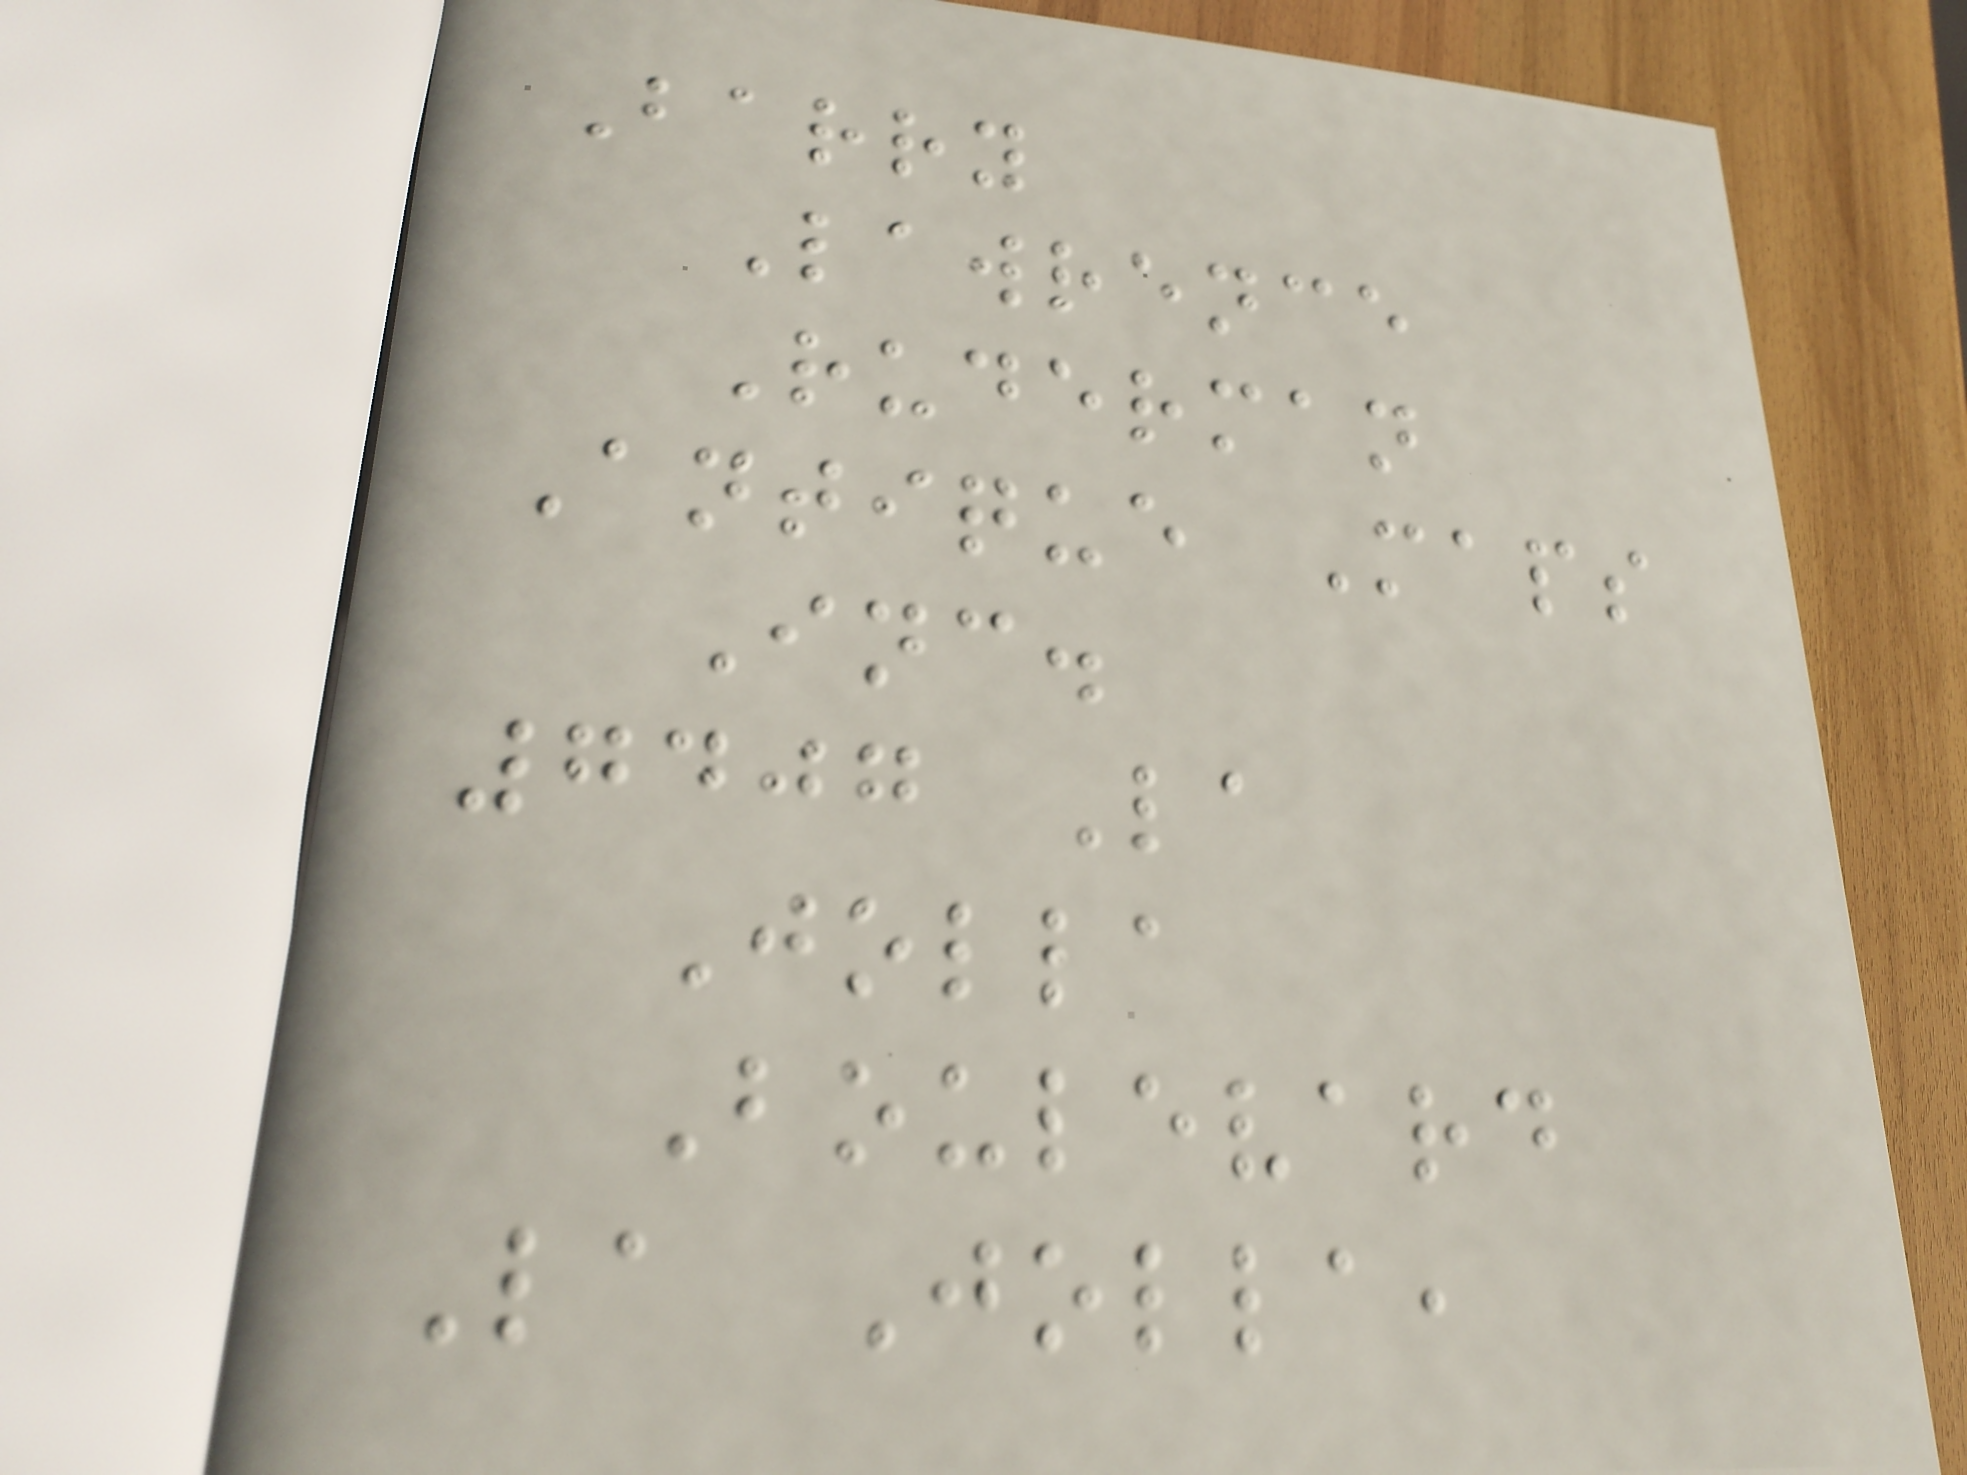Barry
Lawrence
Ruderman
Antique Maps
Inc.
7407 La
Jolla
Boulevard
La Jolla,
